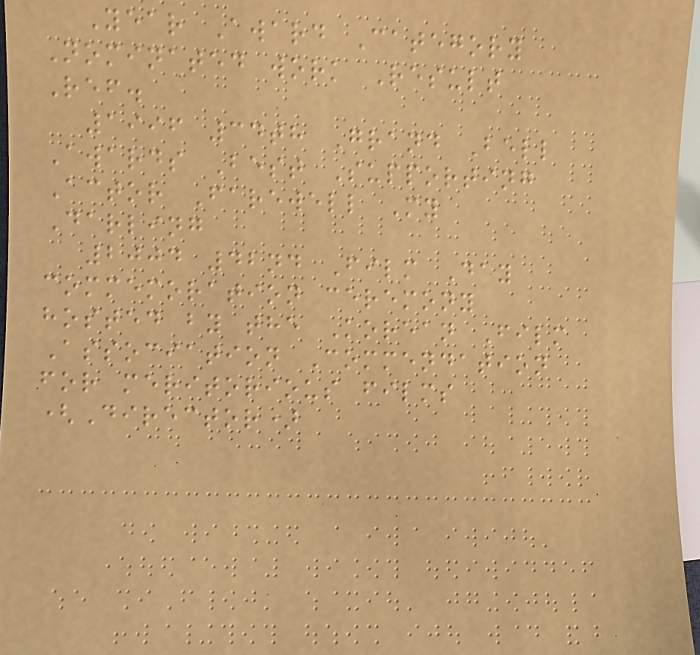Year Award Category
Nominated work Result
Ref.
1996 34th Grand Bell
Awards Best Supporting
Actor Farewell My
Darling
2004 42nd Film Day
commemoration ceremony
hosted by the Korean Film
Association Commendation
for meritorious films
(Director)
